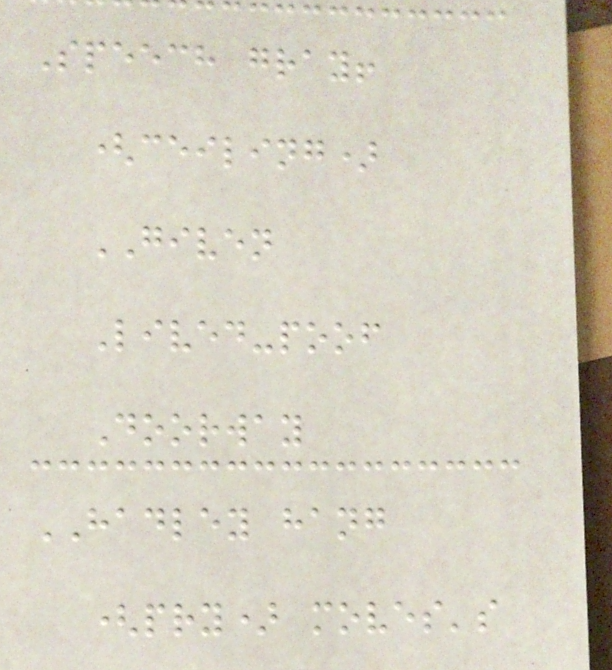Speech gray!
(ceiling)
GIVEN
Lived-poof
Doorway
HADLEY hang
(pry) moves's
